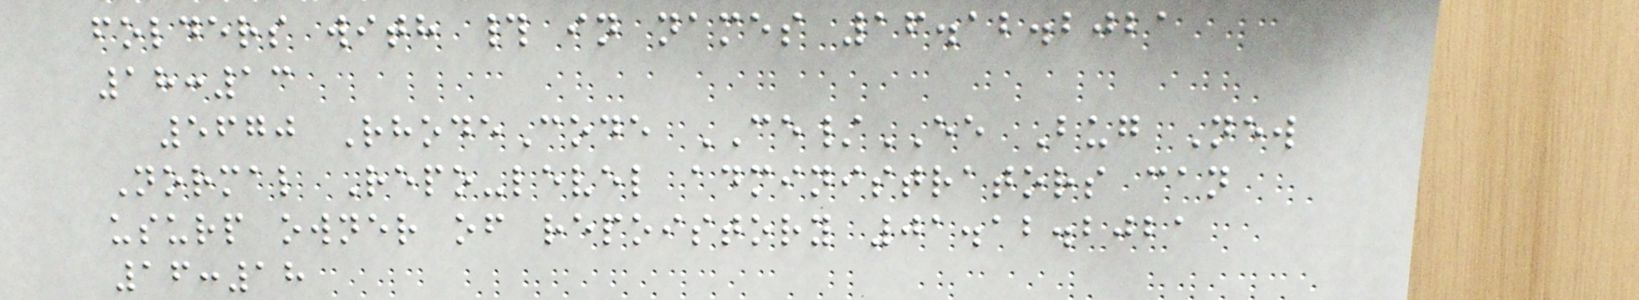folders with # in names 16.12.2021
18:13
5670 RhodeCode CE/EE Bug New
Normal Repo-level administrators can
usurp owner of repoistory 01.12.2021
16:18
